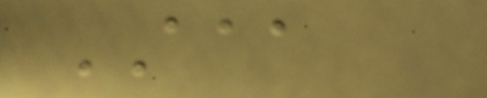AAA
